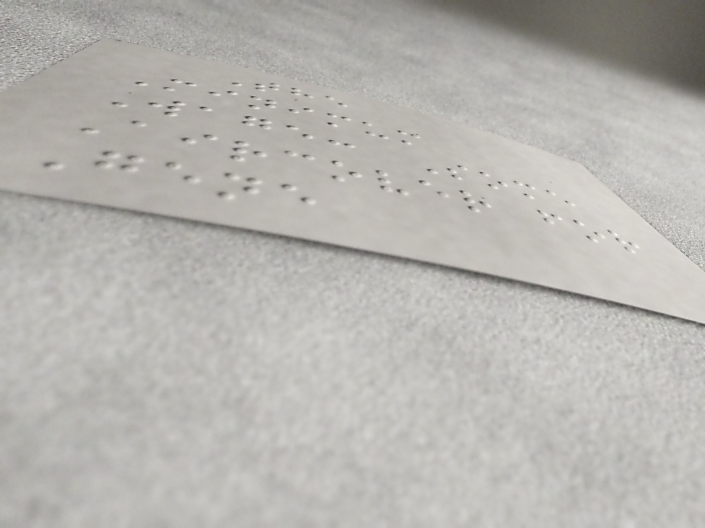The
Minimum
Wage: Some
Aircover for
Gene
